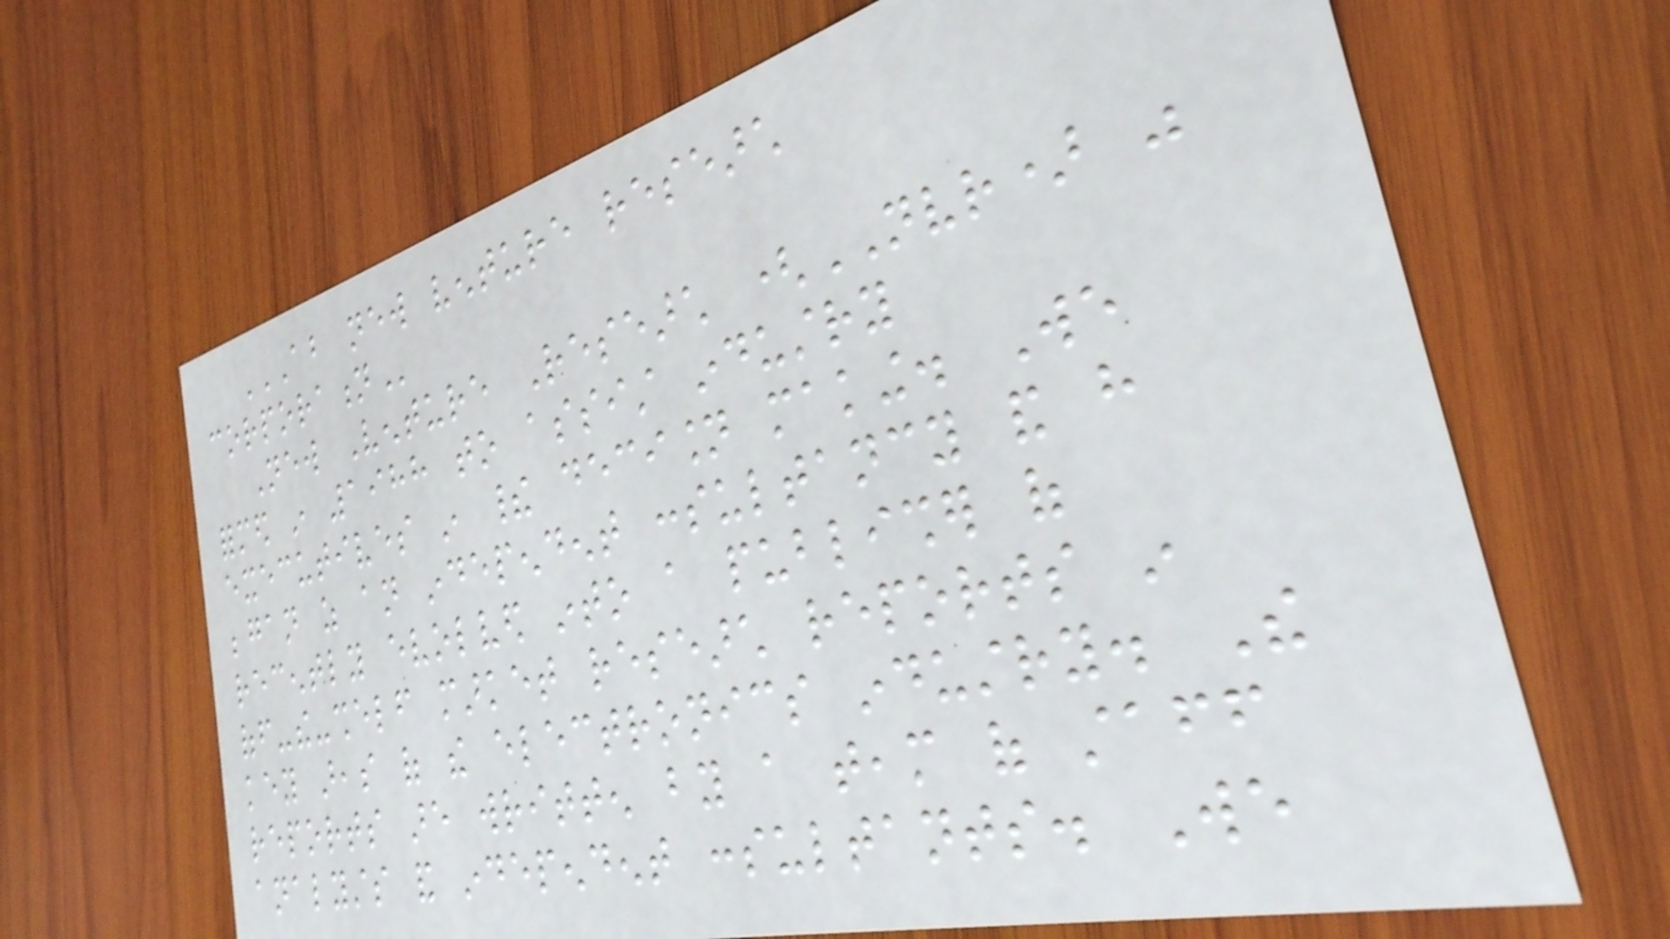ABOUT NEW VENTURE RESEARCH
CORPORATION
New Venture Research (NVR) was
formed in 1988 to assist industry
executives in their decision making. We
began as an independent consultancy and have
recently evolved into a publisher of
off-the-shelf market research reports in
key areas of the electronics industry. The
reports are written by a team of staff
analysts and independent consultants. We
